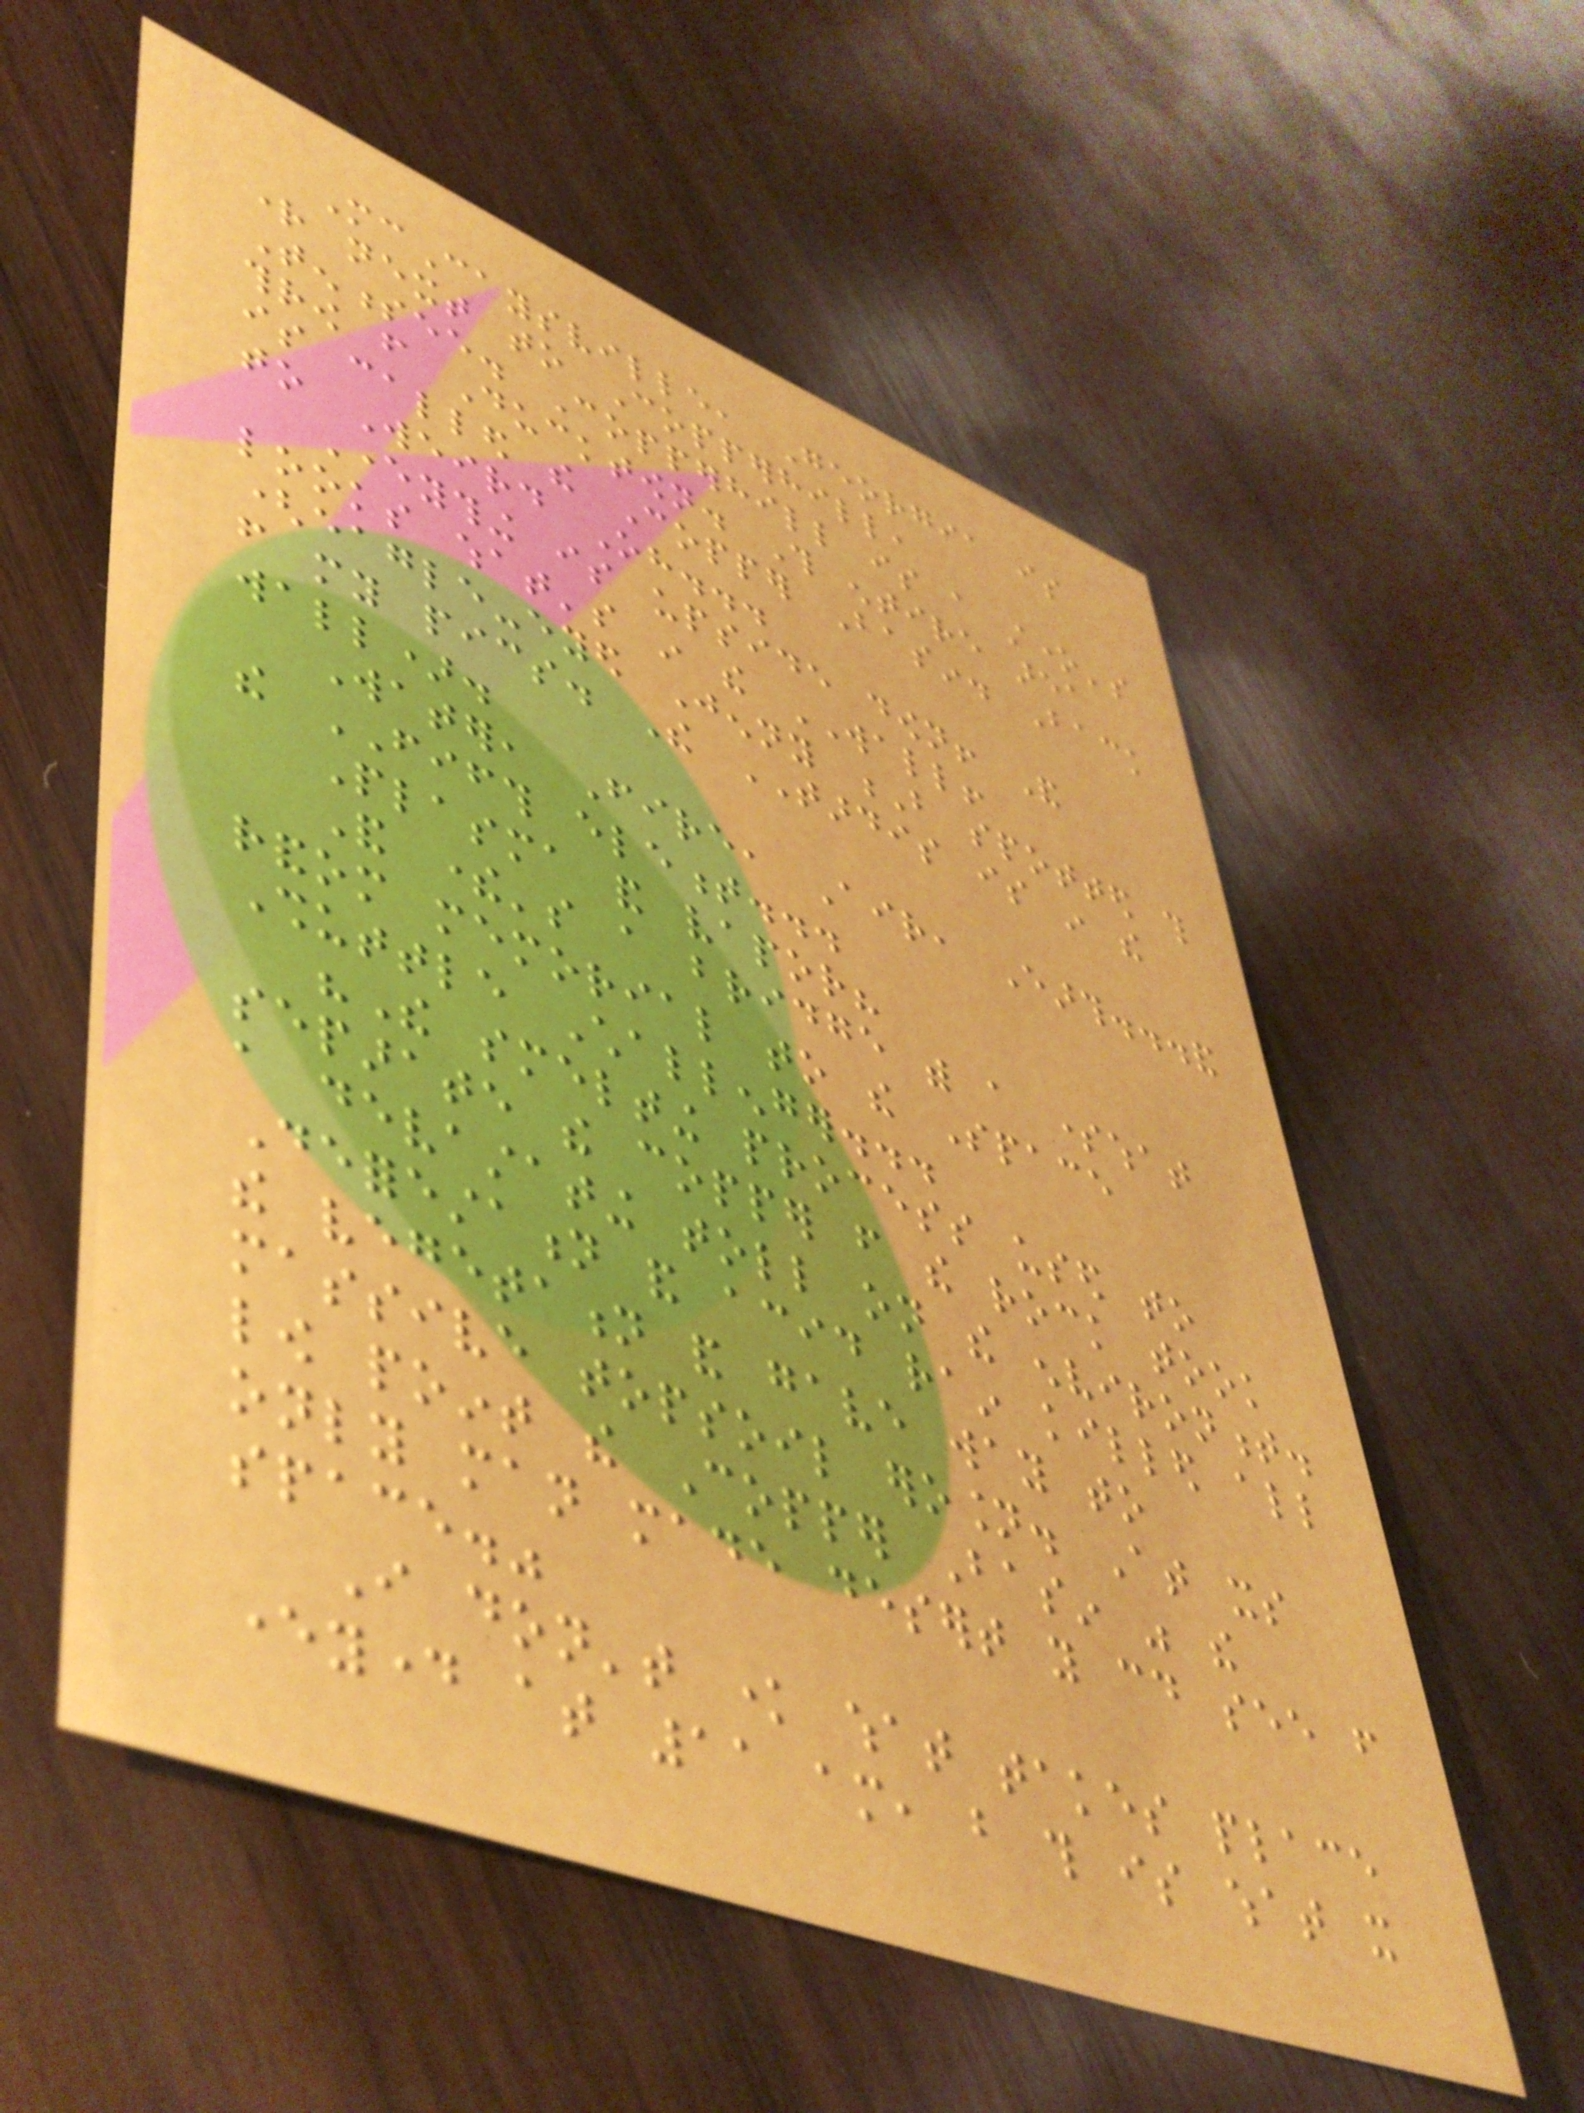McCaysville, Georgia is
right next to Copperhill,
Tennessee. Copperhill is a stone's
throw from Ducktown. This entire area
is called the Copper Basin. Back
to Weird Oh...
Everything is upside down! And
looks what's in the WALL!
(eagle-eyed Jenny B spotted this
from my pics. The TARDIS is in the
wall).
Water, Fire, Air, Earth...and
the FIFTH element...
Plasma and vapor?
And there's a bridge with a somewhat
random memorial to the Space
Shuttle Challenger...
"The smelting process used to
separate the copper from the rock took
a devastating toll on the environment.
Deforestation and acid rain killed all
the vegetation and gave way to
massive topsoil erosion. At its
low point the Copper Basin was the
only man made desert you could see from
space."
I don't know what takes place
everyday at 11 am, but this is what it
